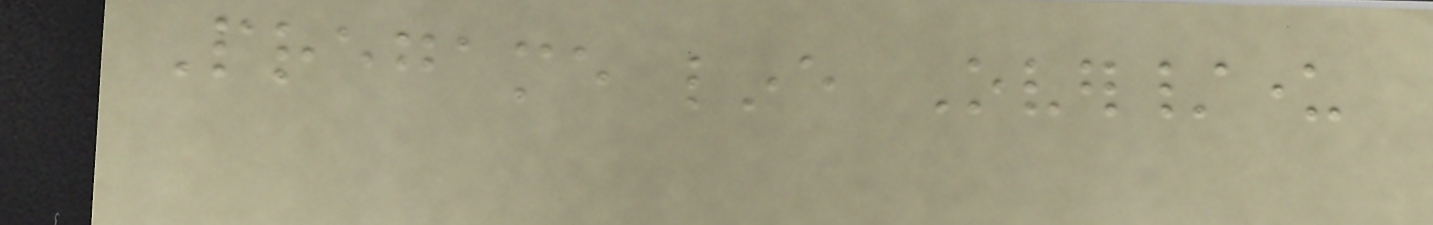Pregame line Over/under
